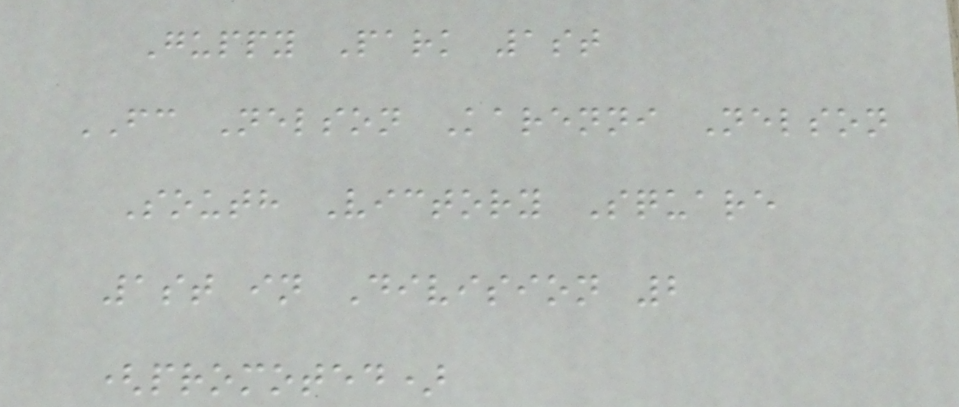Guppy Park 1st
FC Nelson Karenni Nelson
South Victory Square
1st in Division 2
(promoted)
